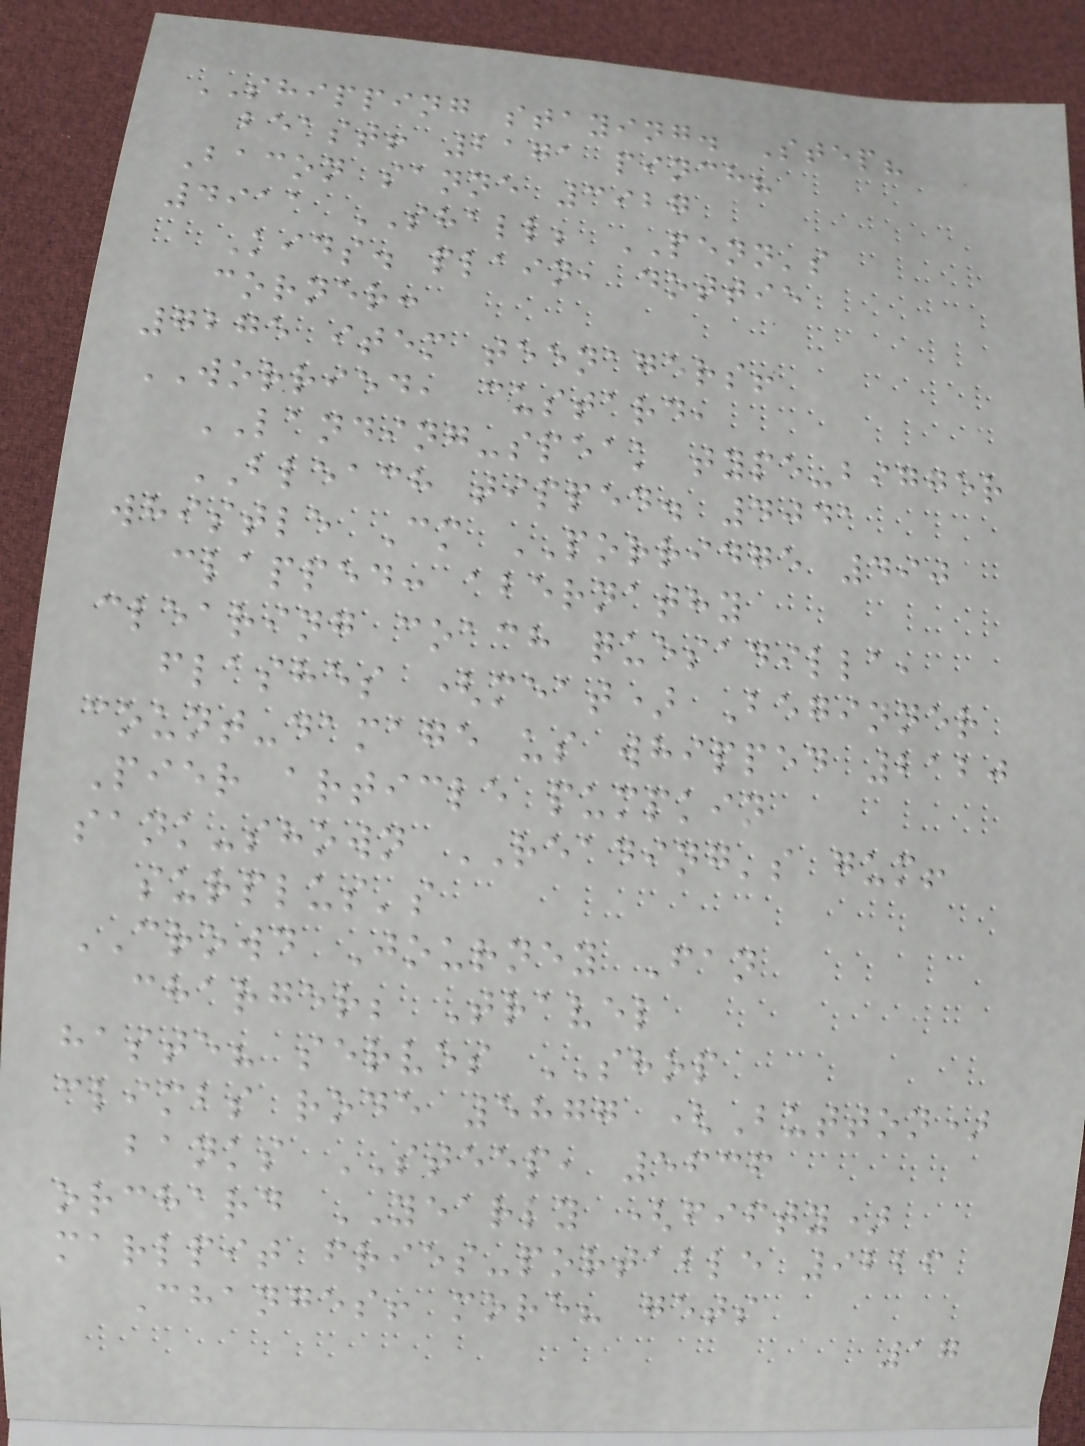SHIPPING staying. Step?
beast! 2171 pinch?
Bacon sanne 3927
4911 SHALL; PENN's
Kids. plain, dottie
corner:
7275 item teenagers!
WORRIED, custard,
LANDING-speak type-bigger
BLEACH tipped. 4041
whistle Cm PORRIDGE 490
clapped: abernathy
clearing coach quesadilla,
flashes (meat) Beginner
count-damage us whipped 2120
Pier article pumpkin
sank-shown READING's gum!
surplus's
CROWD Journey Fan
charger; Travel
haste? serves SHOP
climbs rode 5877 (Button)
banks STEEP, 5636
orchard YEARLY (fifty)
marlpit fries-portable 9226
Changes! more? gets
17
